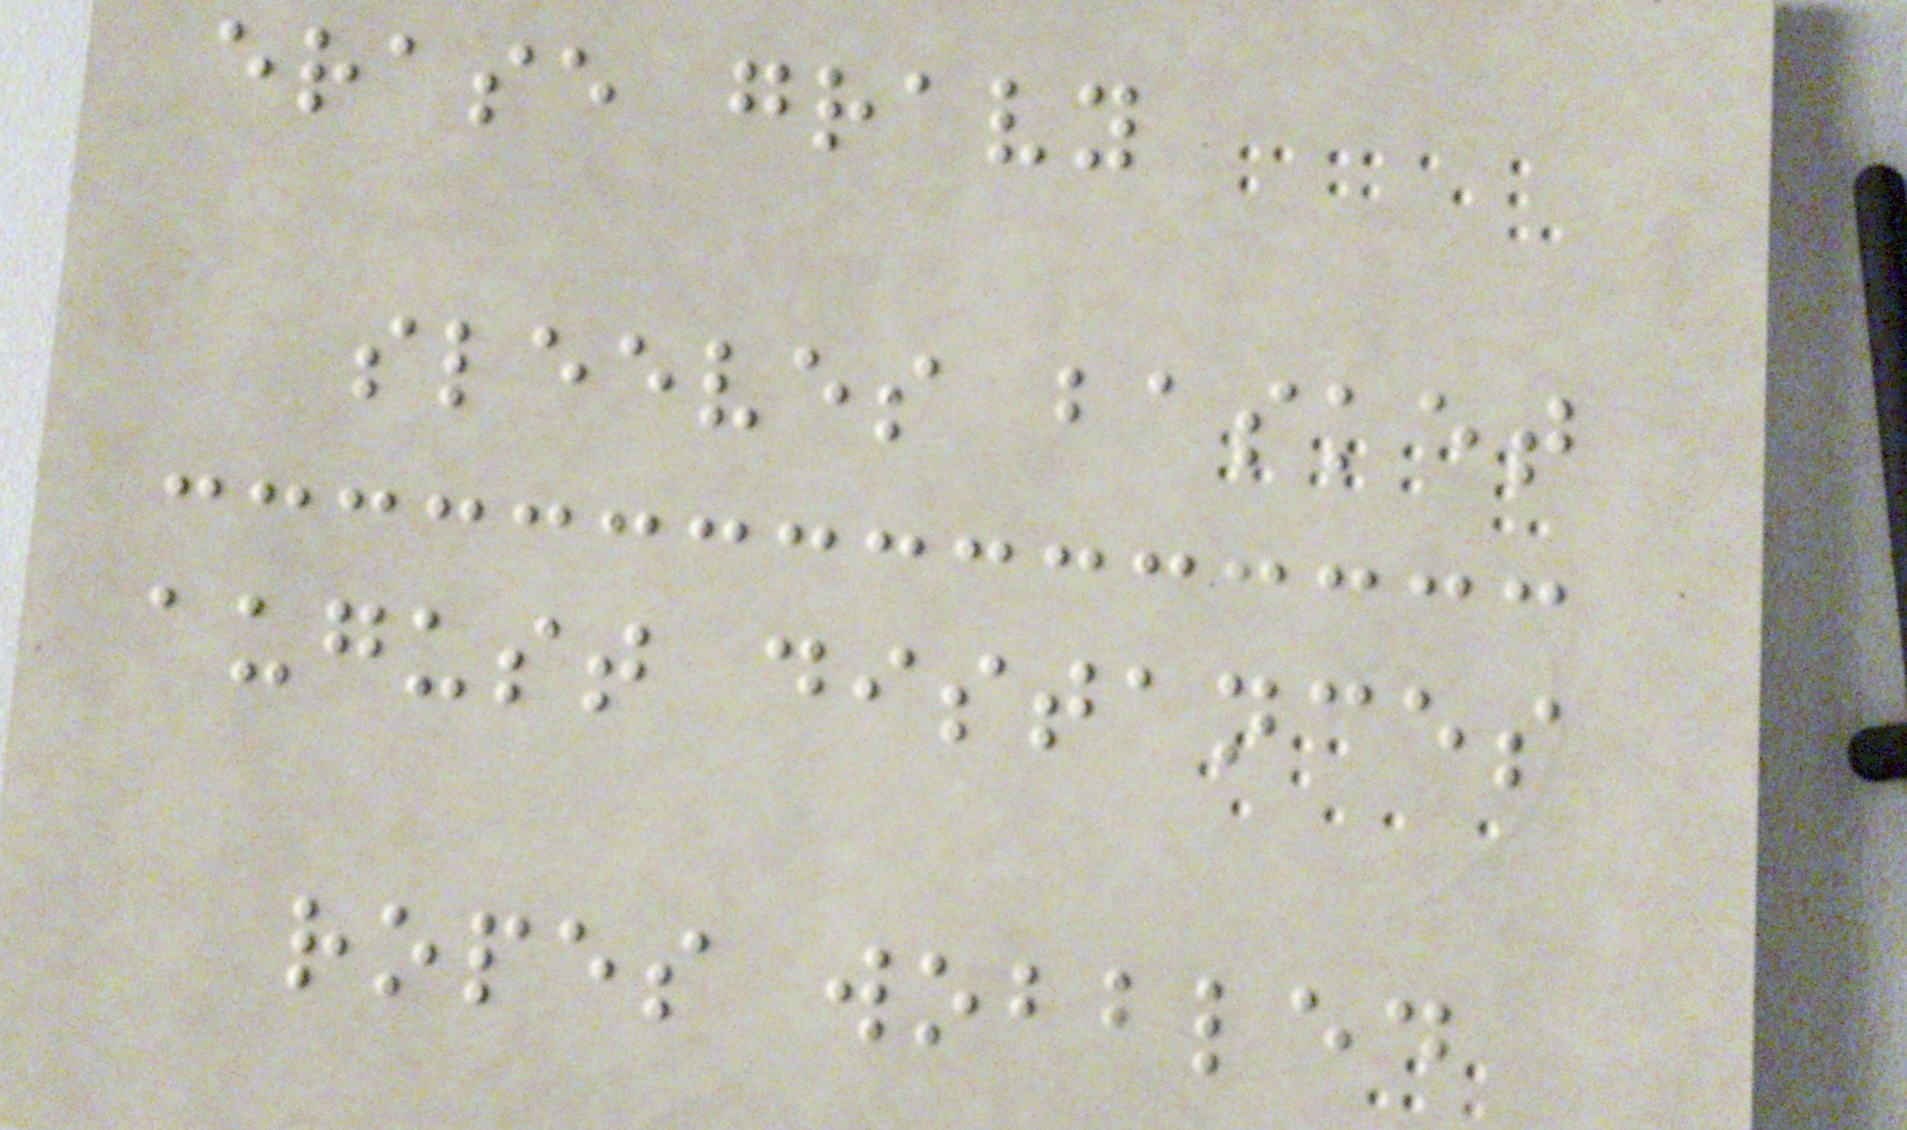erase gravy
sleeves basket
august distances
ropes wobbled
